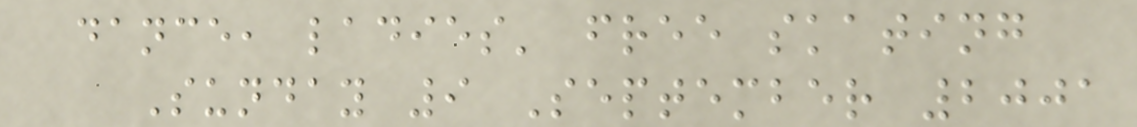dance, ladies' free skating
Sunday 9 September 2001
